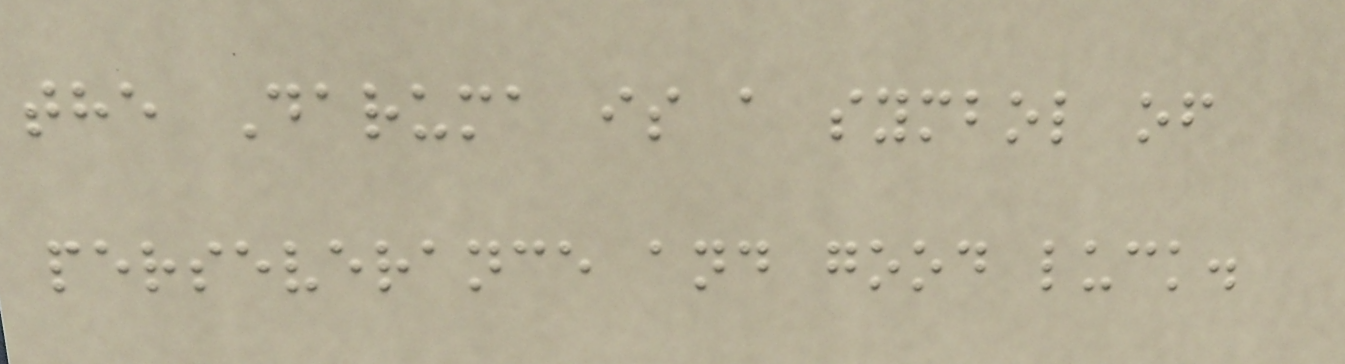the Daruma is a symbol of
perseverance and good luck.
